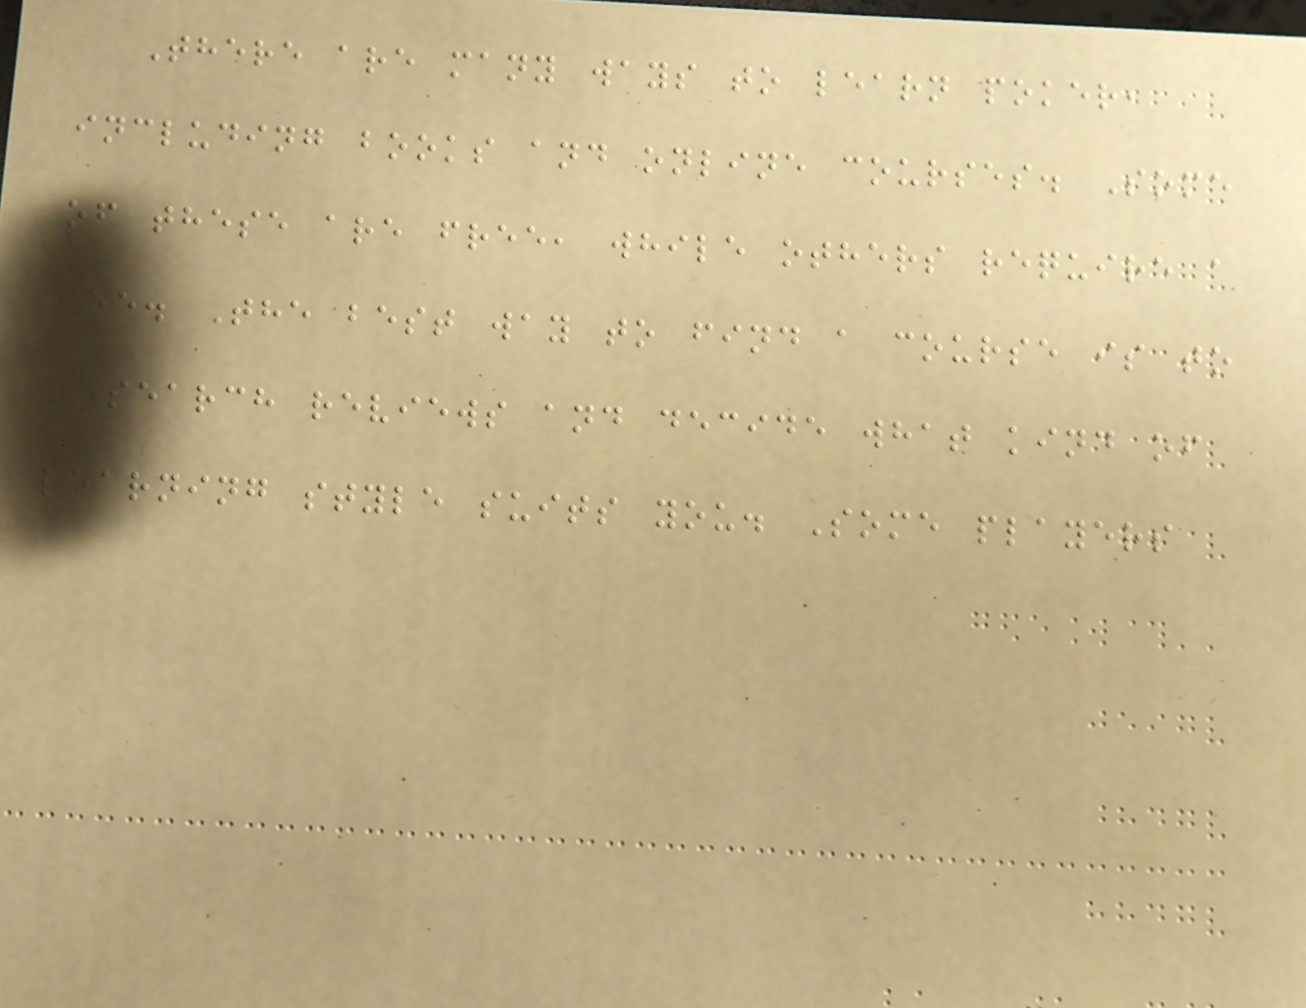There are many ways to learn poker,
including books and online courses. Some
of these are free, while others require a
fee. The best way to find a course is to
research reviews and decide what kind of
learning style suits you. Some players
